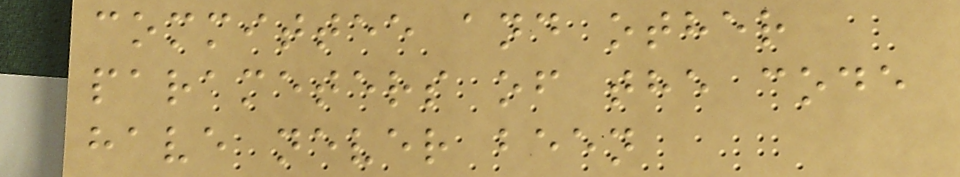committee and other
parameters of the code
have never been
